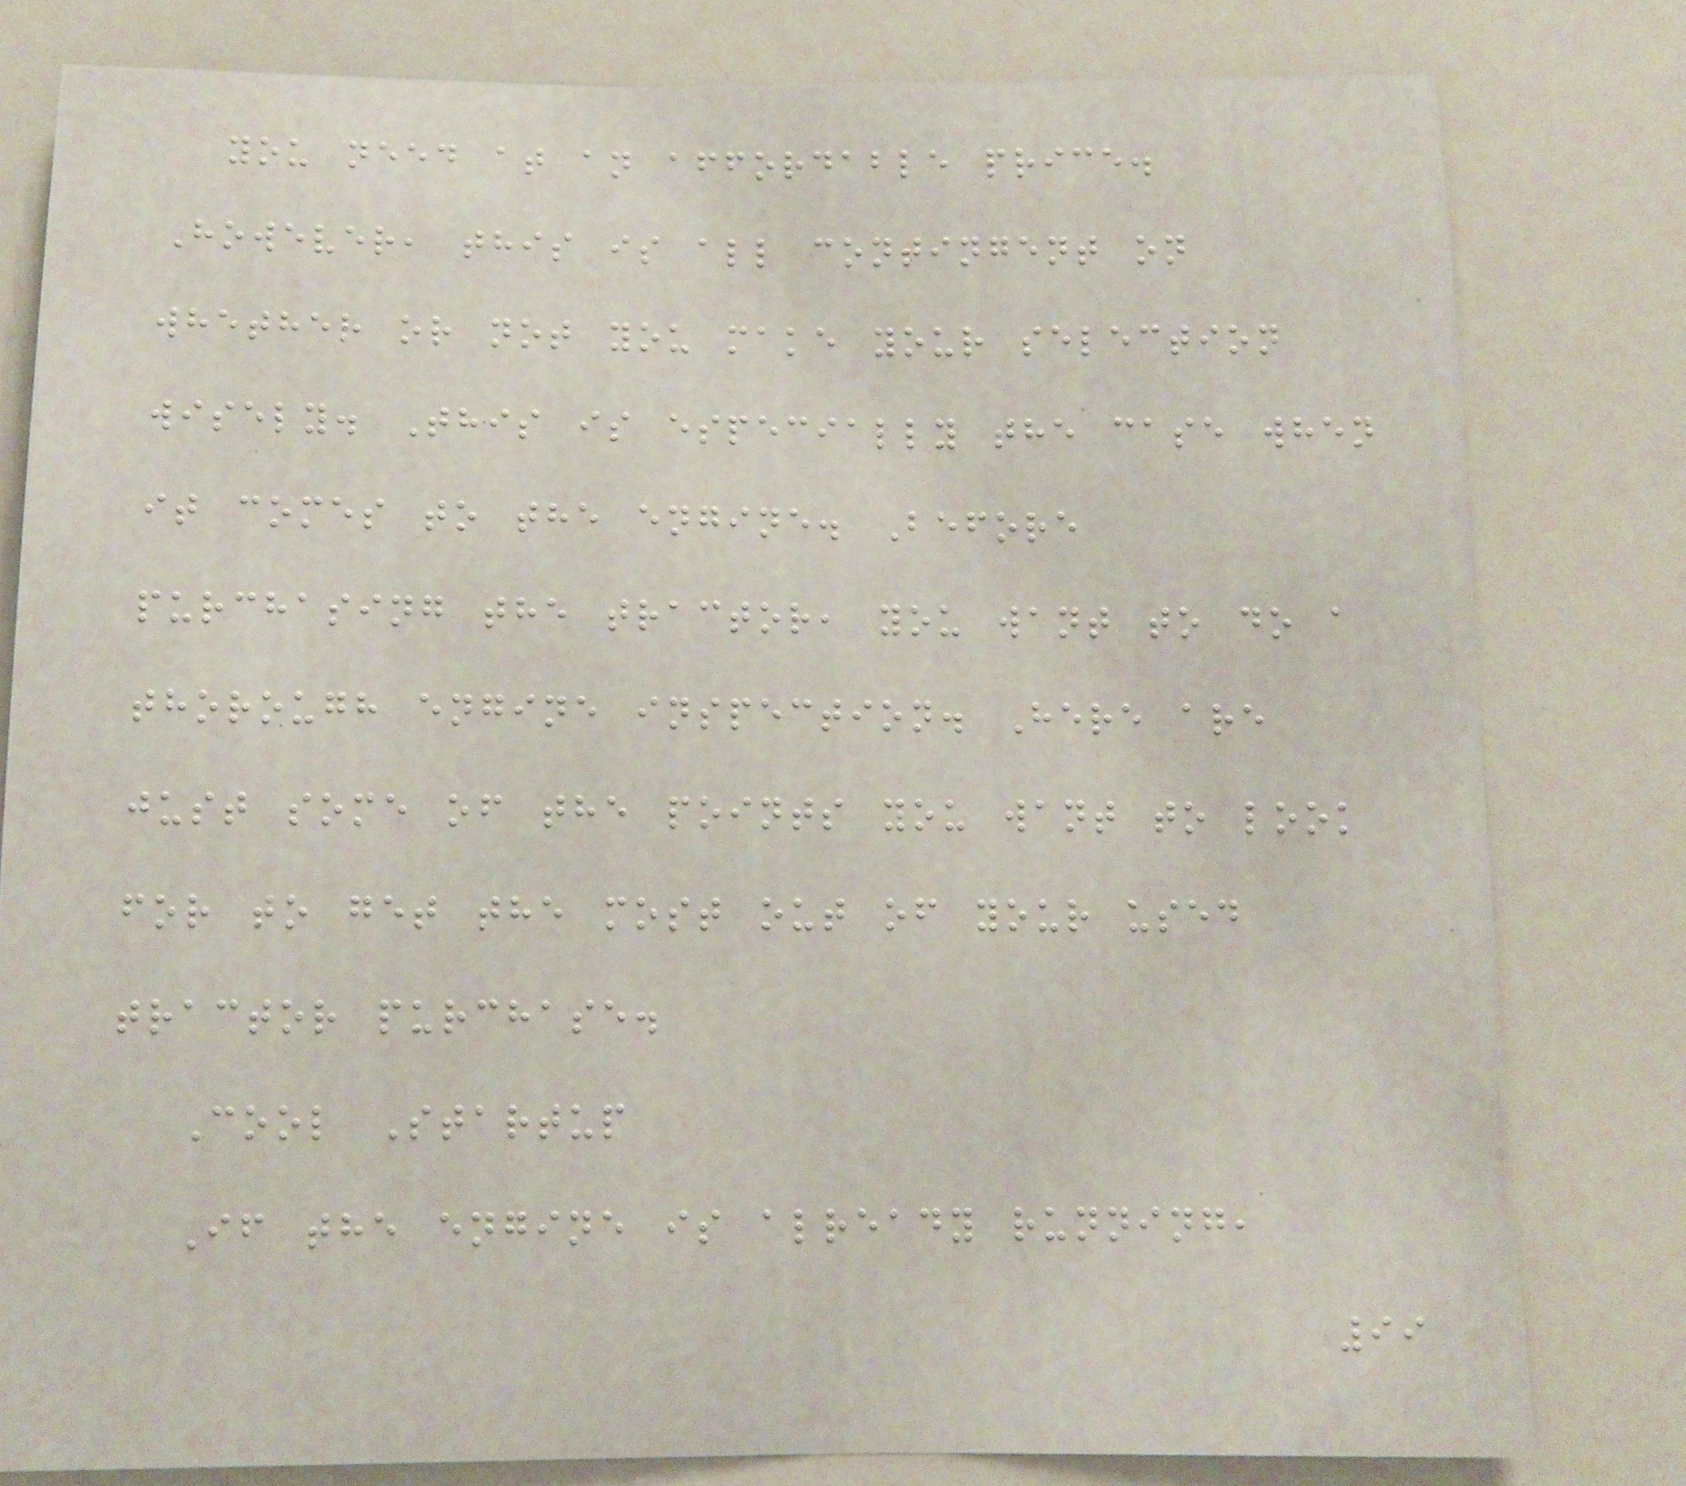you need at an affordable price.
However, this is all contingent on
whether or not you make your selection
wisely. This is especially the case when
it comes to the engine. Before
purchasing the tractor, you want to do a
thorough engine inspection. Here are
just some of the points you want to look
for to get the most out of your used
tractor purchase.
Cool Startup
If the engine is already running,
99
